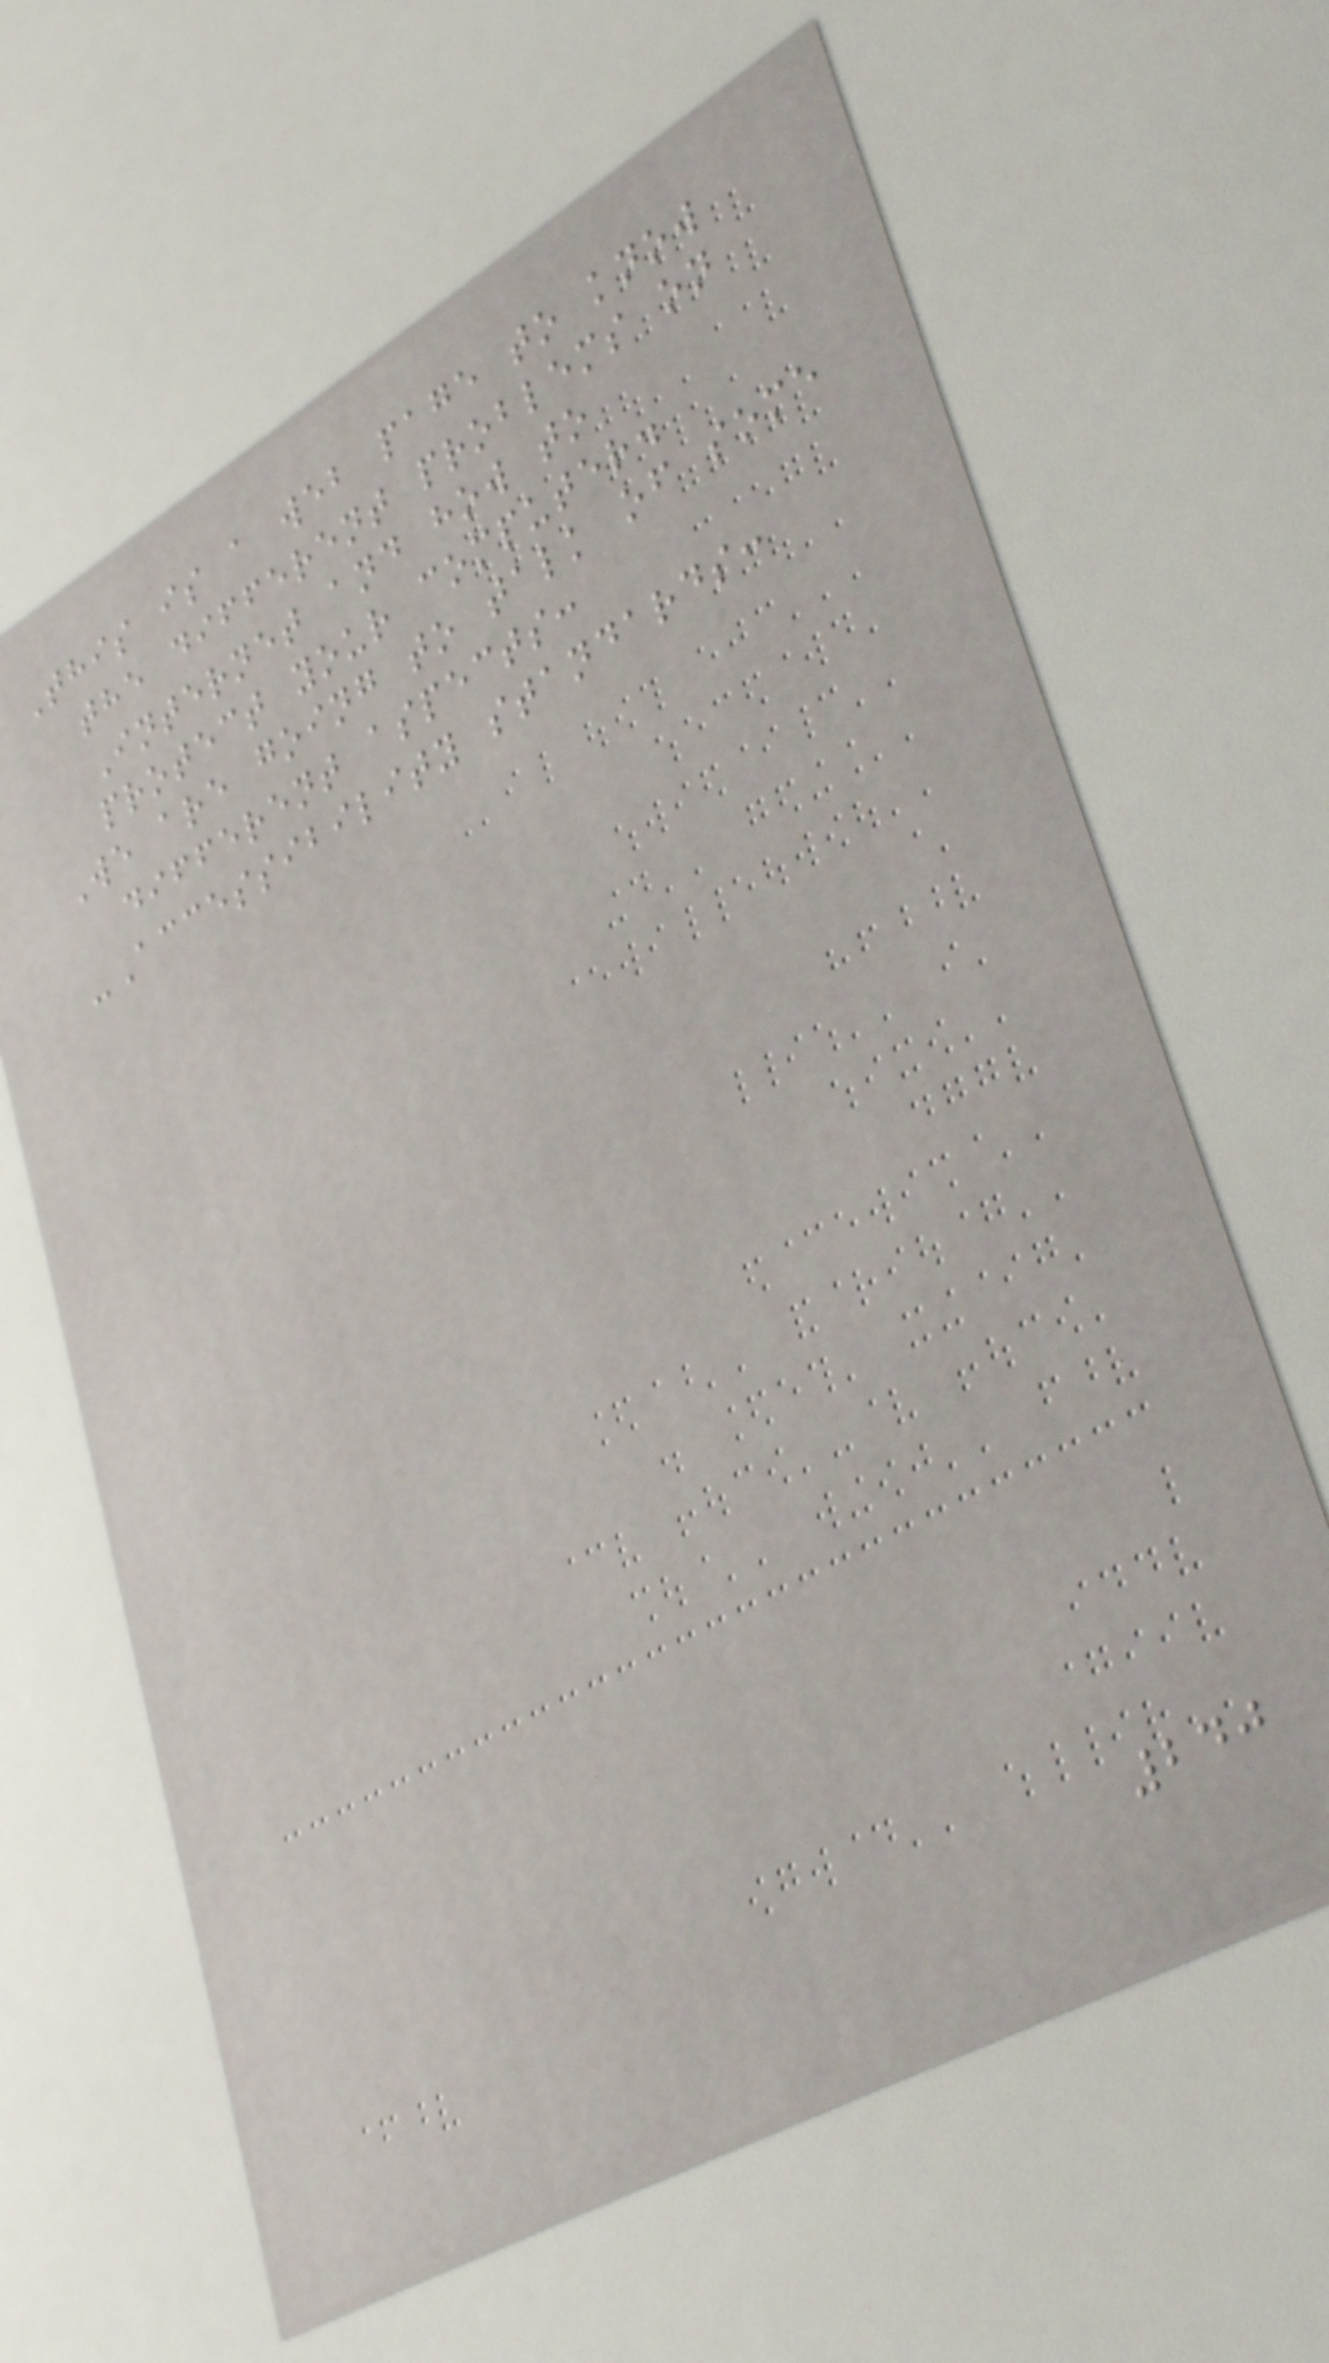This is a web page to know
the different problems on
Internet and how to
protect your computer.
We are going to talk of some
different aspects:
-Accessibility standards:
240
